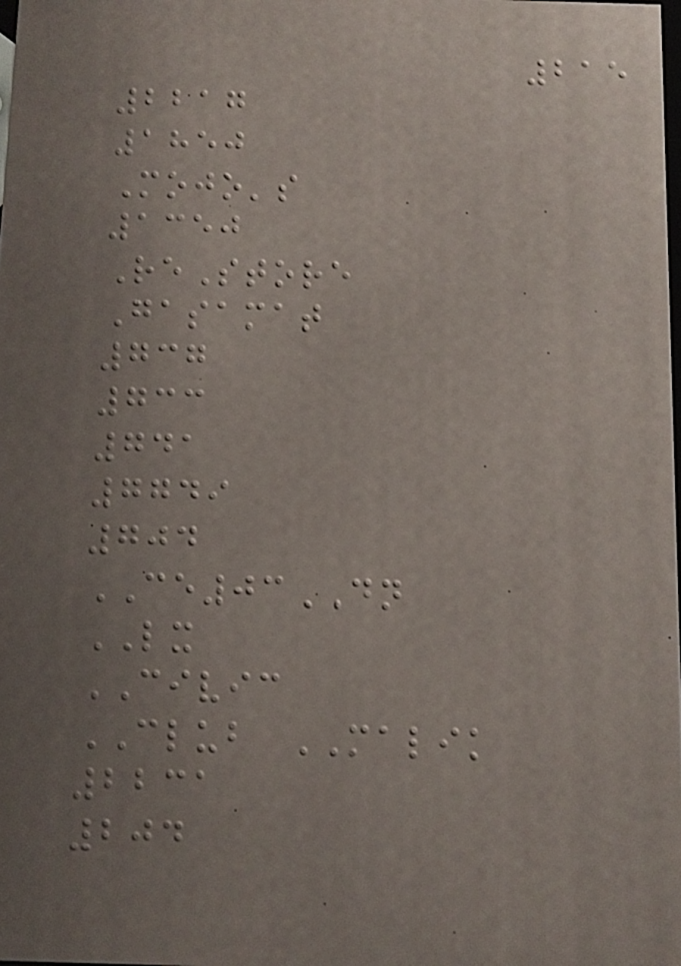215
2217
1850
Mojo's
1350
ReStore
Gasamat
737
733
741
7749
704
CE03DN
LX
CIVIC
CLUB MALIK
2231
204
